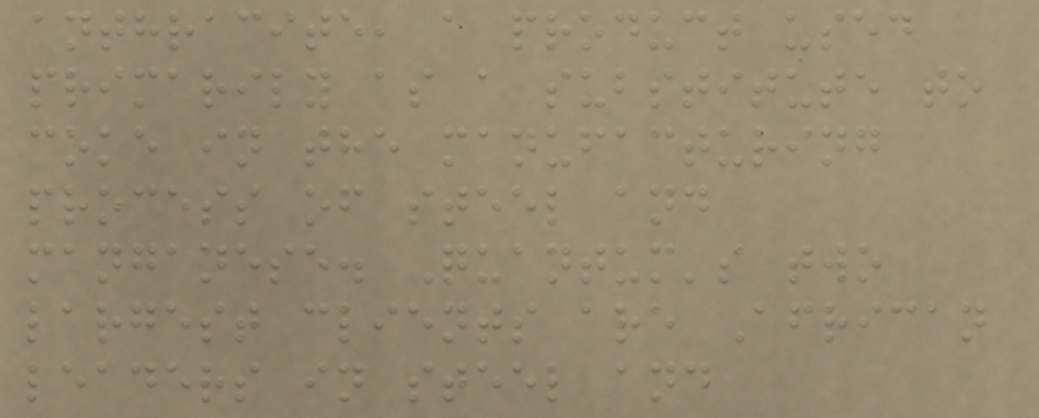anthracite, a product used
primarily as a substitute to
coke in the manufacturing
process of steel and
manganese. Quantum's two
largest clients are African
leaders in steel and
